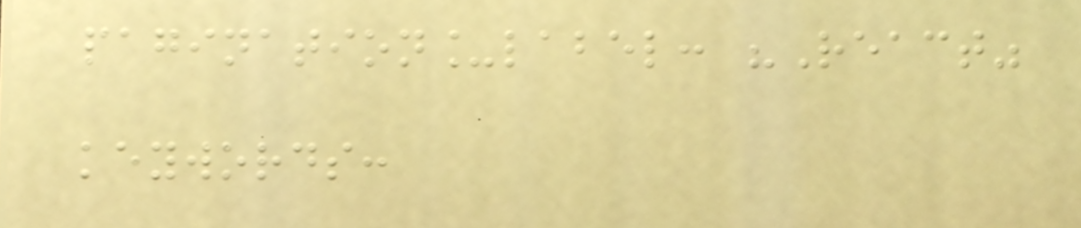pagination_label: "React"
keywords:
